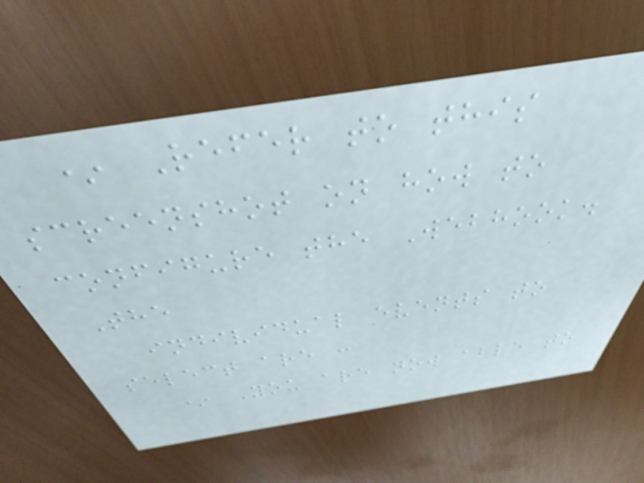* Refer to this
screenshot on how to
configure the Webhook.
The
individual events to
select are :
* You are now able to
